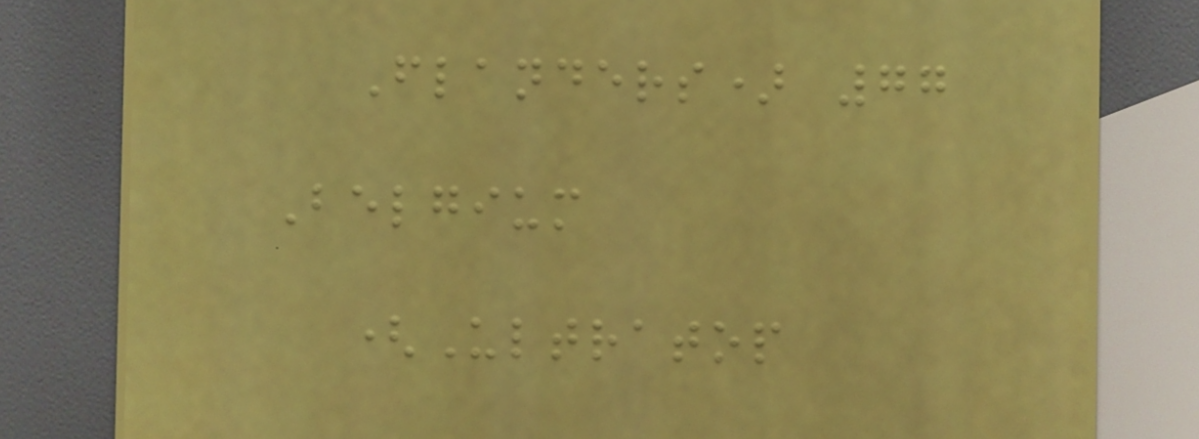Flanders) 77
Belgium
(Ultratop
